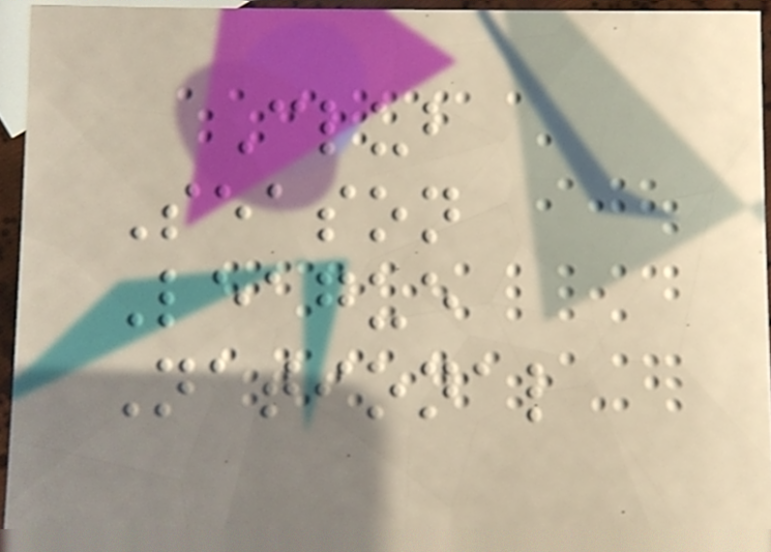Club
Season
League
National
